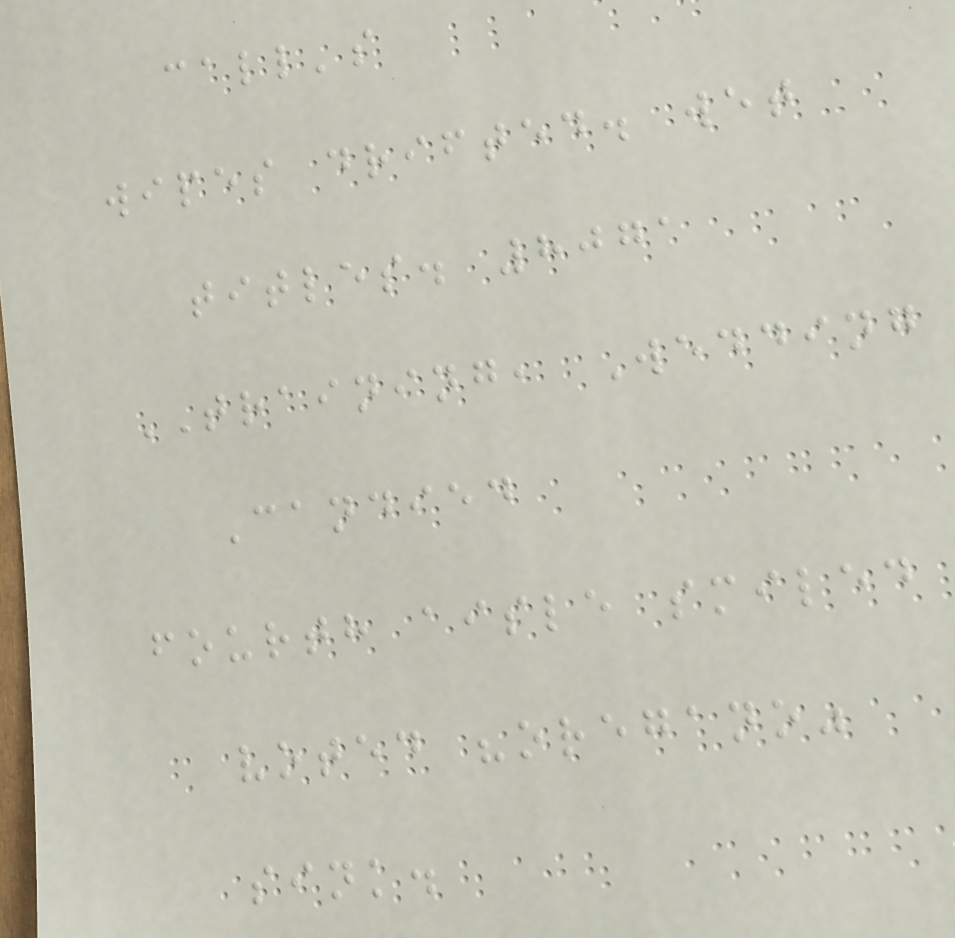call's
wipes drifted. wet
titles. 8071
TRAINING, Wedding
Candied
fourth aisle smiled
voted "oregano"
sink.
